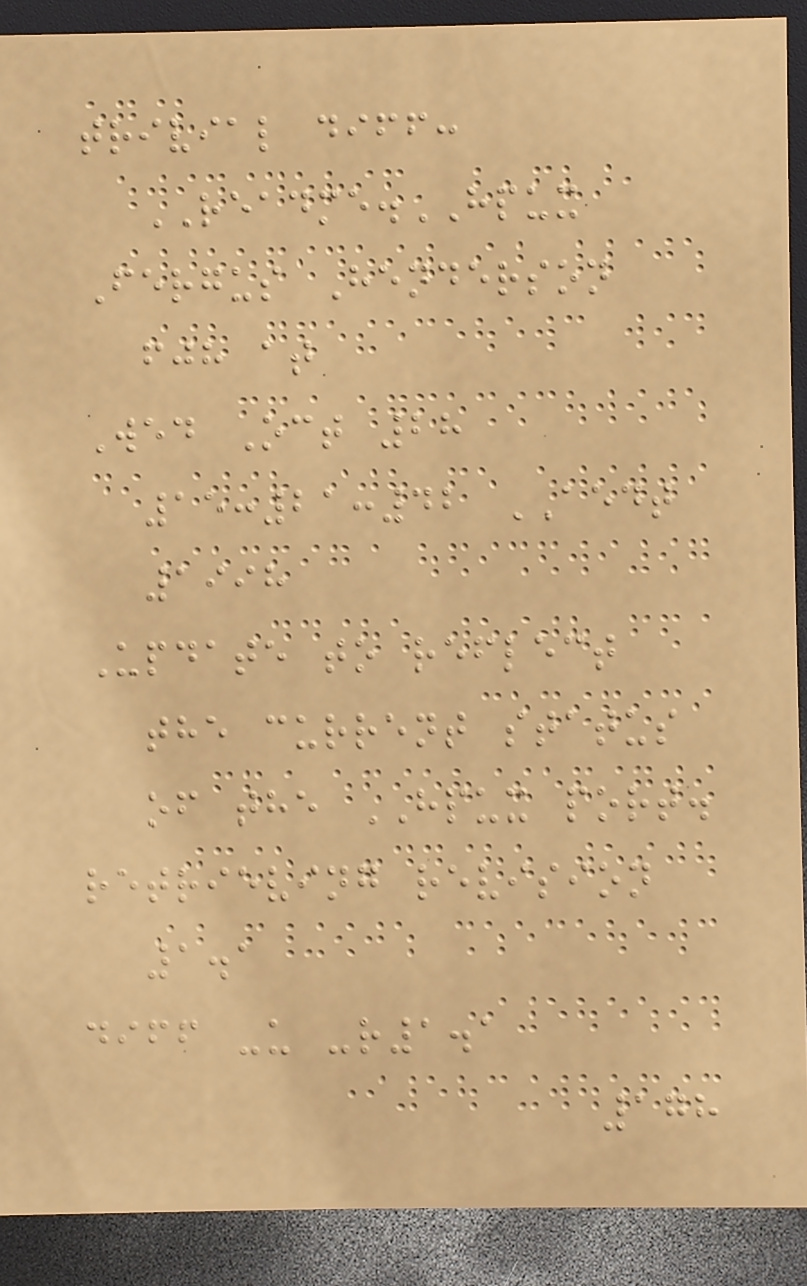trivial diff:
README.HPUX
Fergus Henderson
fjh at
Wed Oct 28
15:21:42 AEDT
1998
Update to reflect
the current status
of the HPUX port.
retrieving revision
1.1
diff -u -r1.1
178
